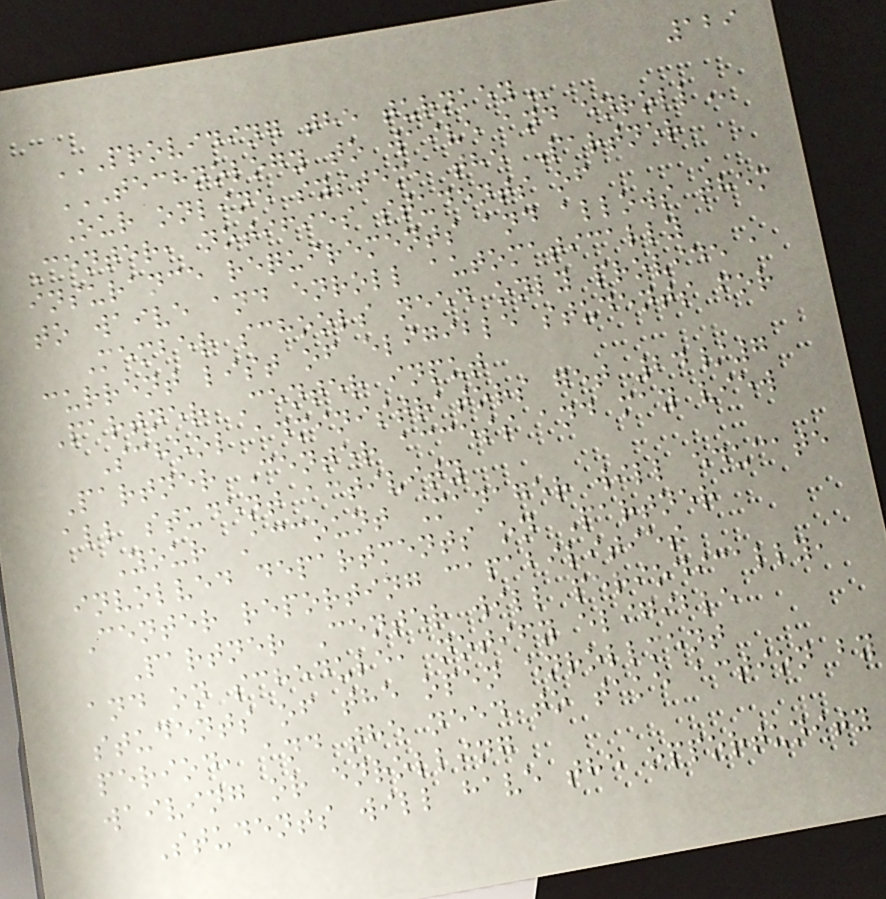129
PROVIDING THE TURNKEY
TECHNOLOGY TO WAIVE AND ENROLL
Our online system, the Partner
Center, notifies students of
insurance requirements and allows them
to waive and enroll automatically
Member schools need only provide a
current list of eligible students for
Partner Center input
School administrators get 24/7
Partner Center access and may view
all student activity
Your Account Manager will educate
involved departments on Partner
Center reporting capabilities
Partner Center will periodically,
and on schedule, notify eligible
students of the open enrollment
period, and the need to take action by
waiving or enrolling
Students will have the opportunity
